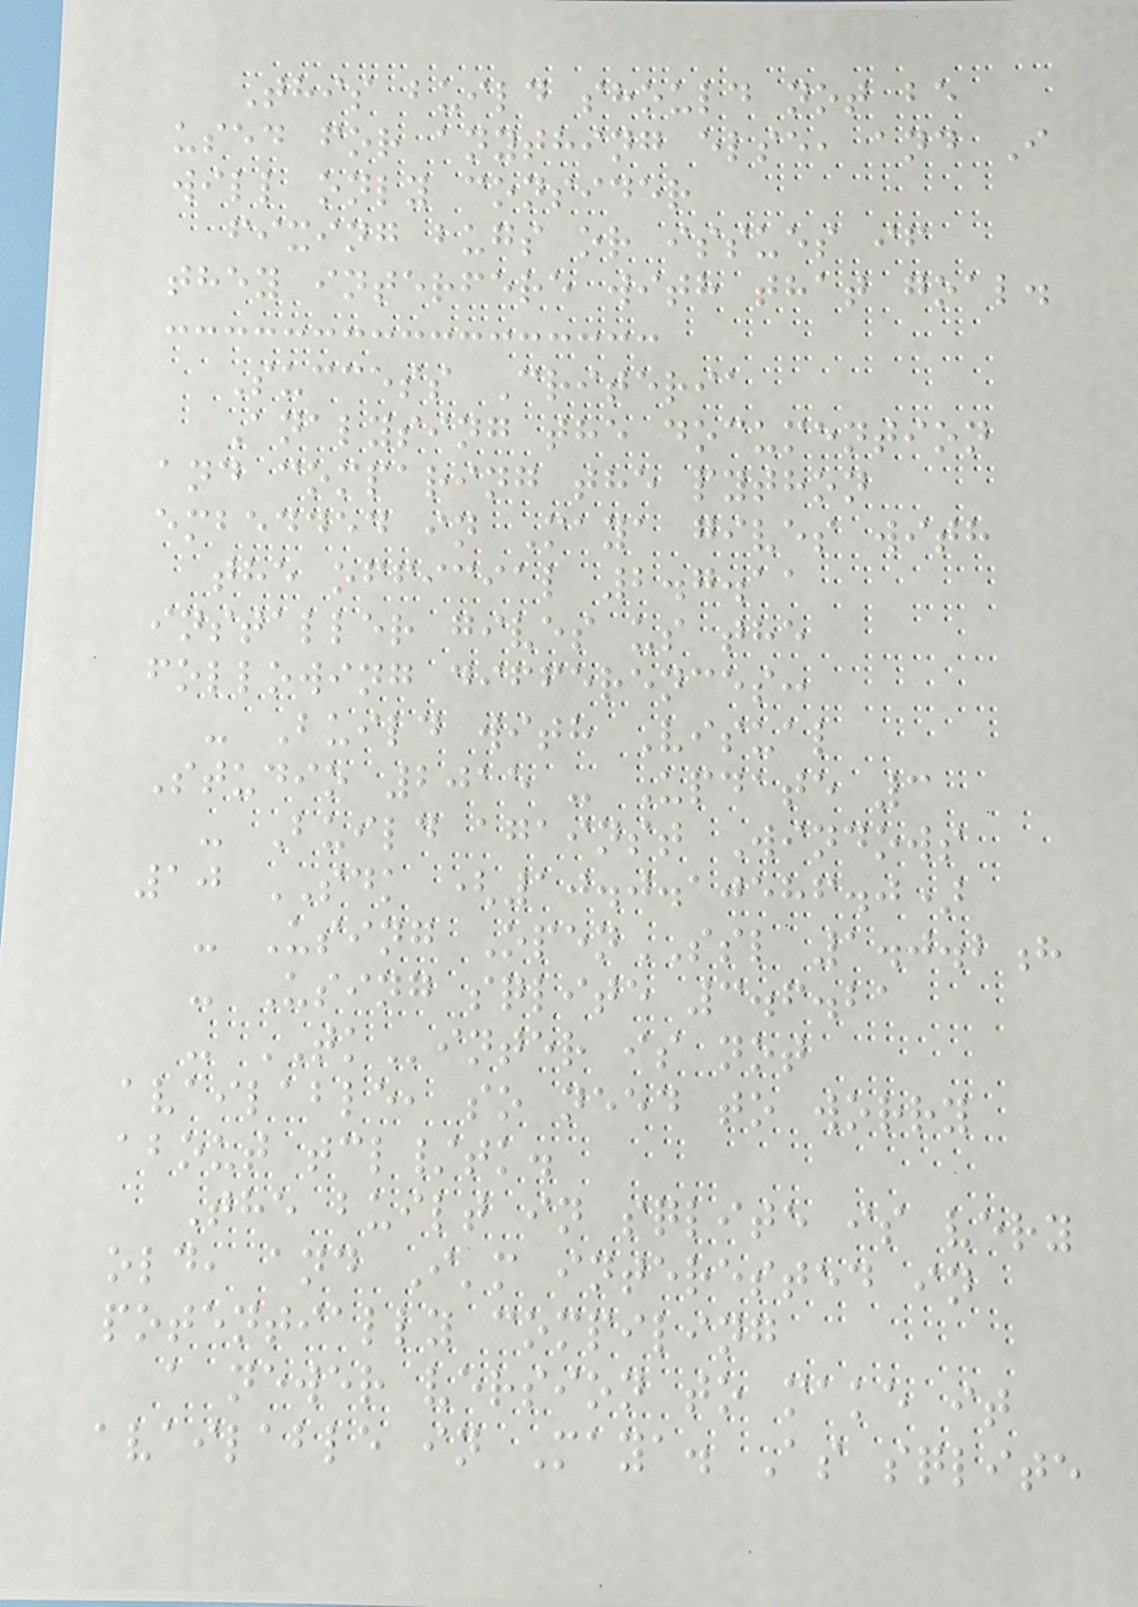This build should not be
used for anything else, and I
will only consider
fixing bugs or issues if
they interfere with that goal.
Success Criteria
Analysing the documention
and comparing the python
embedded in Maya gives with
the official 2.7.11
installer gives us the
following differences:
- Build with Visual
Studio 2015 - Update 3
- Build against Windows
10 SDK (10.0.10586.0)
- Using OpenSSL 1.0.2h
- Using sqlite 3.6.21
- TKinter is not
available, so need to worry
about tcl/tk.
The built in sqlite is very
old, and I'm interested in
potentially compiling
a newer version to make it
available in Maya. As sqlite
